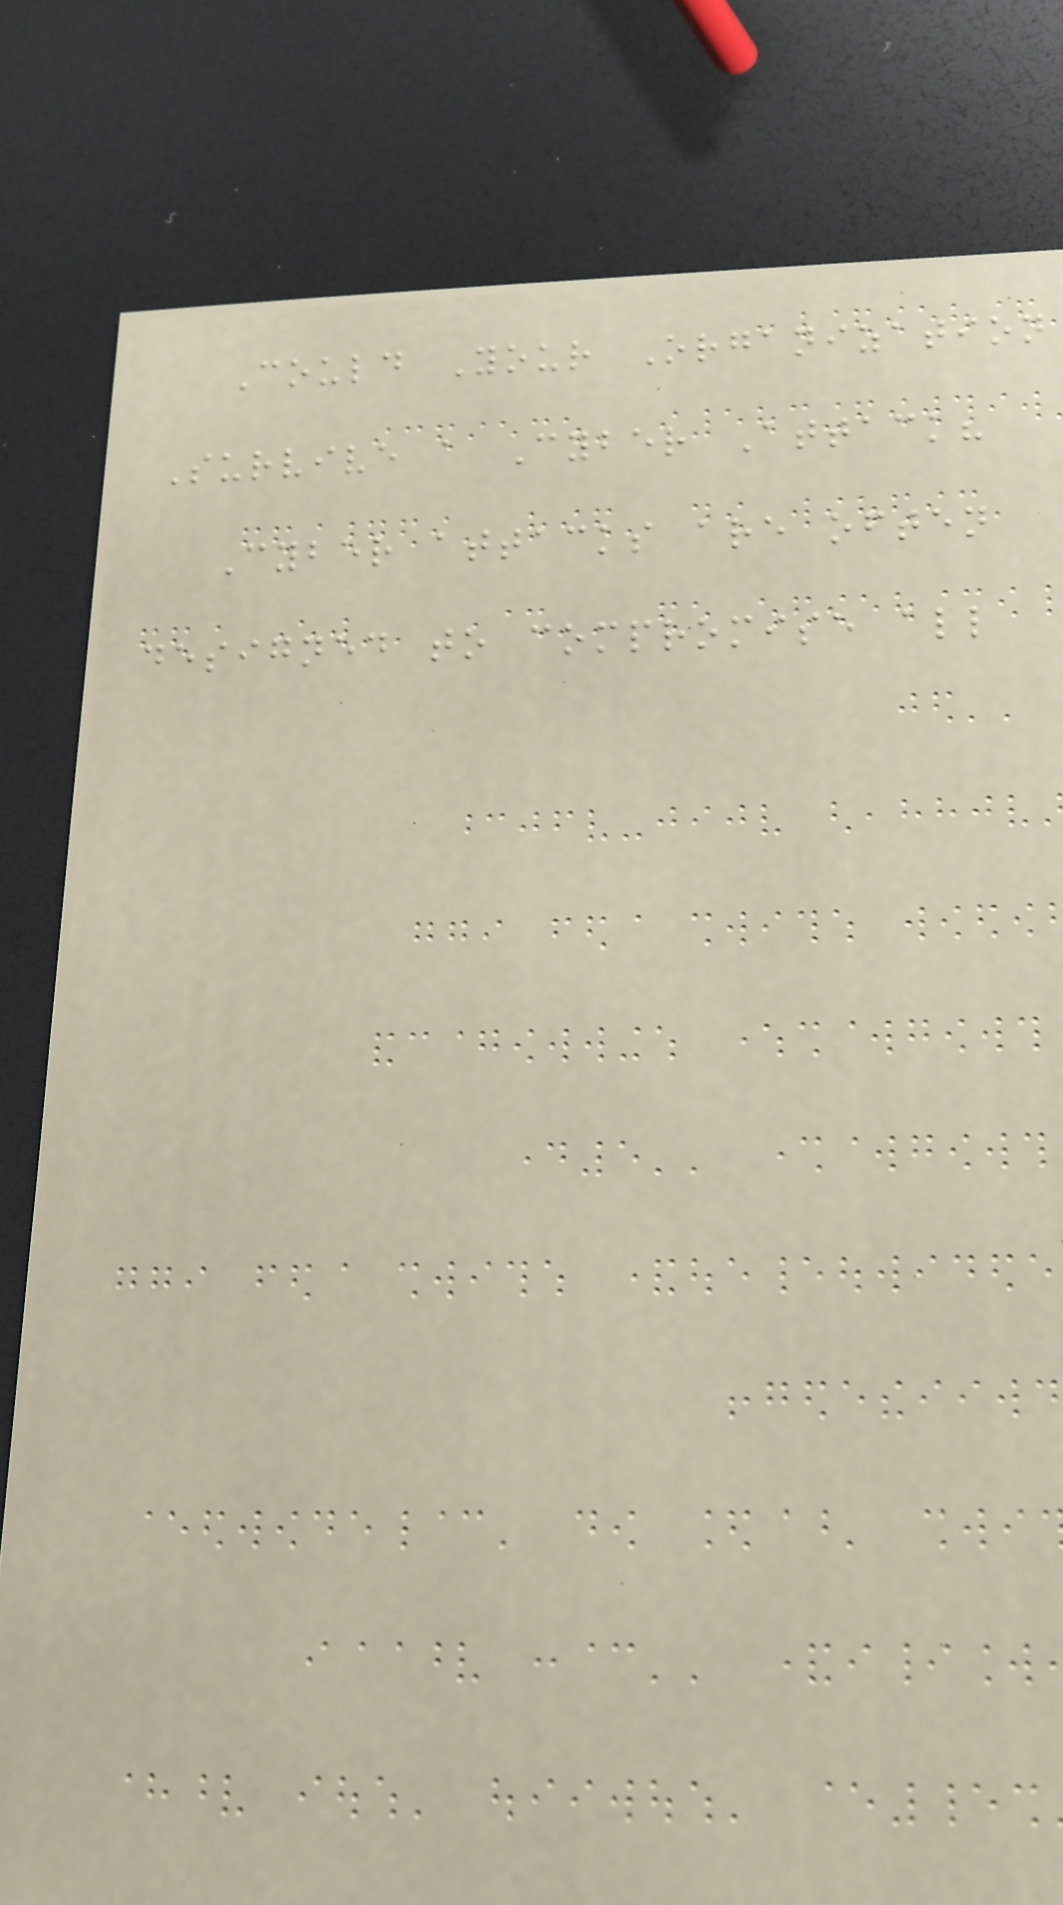Could Your Organization
Survive a Cyber Attack?
Cyber attacks are often
designed to compromise all
